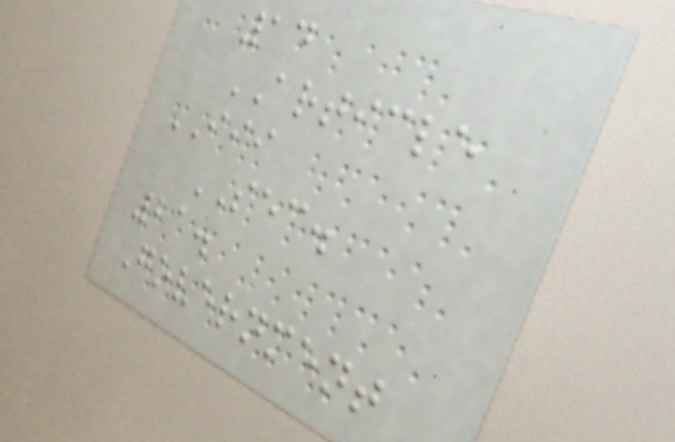14
ARTICLE
III
SEC.
21.
Government
